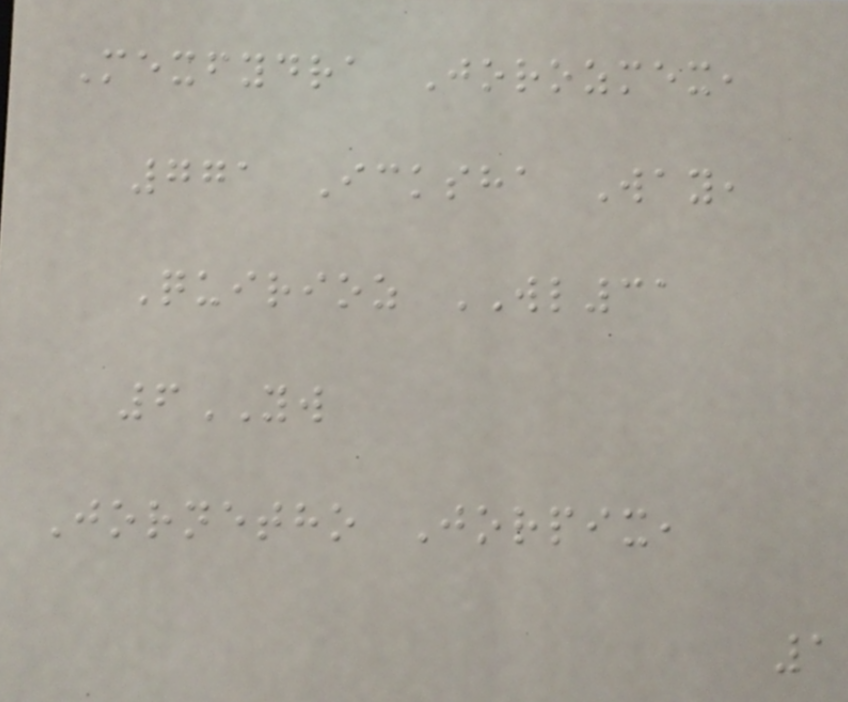Mexfydra Jorozmex,
771 Icksha Way,
Quirioz WL31
6YW
Jornetho Jorpix,
1
